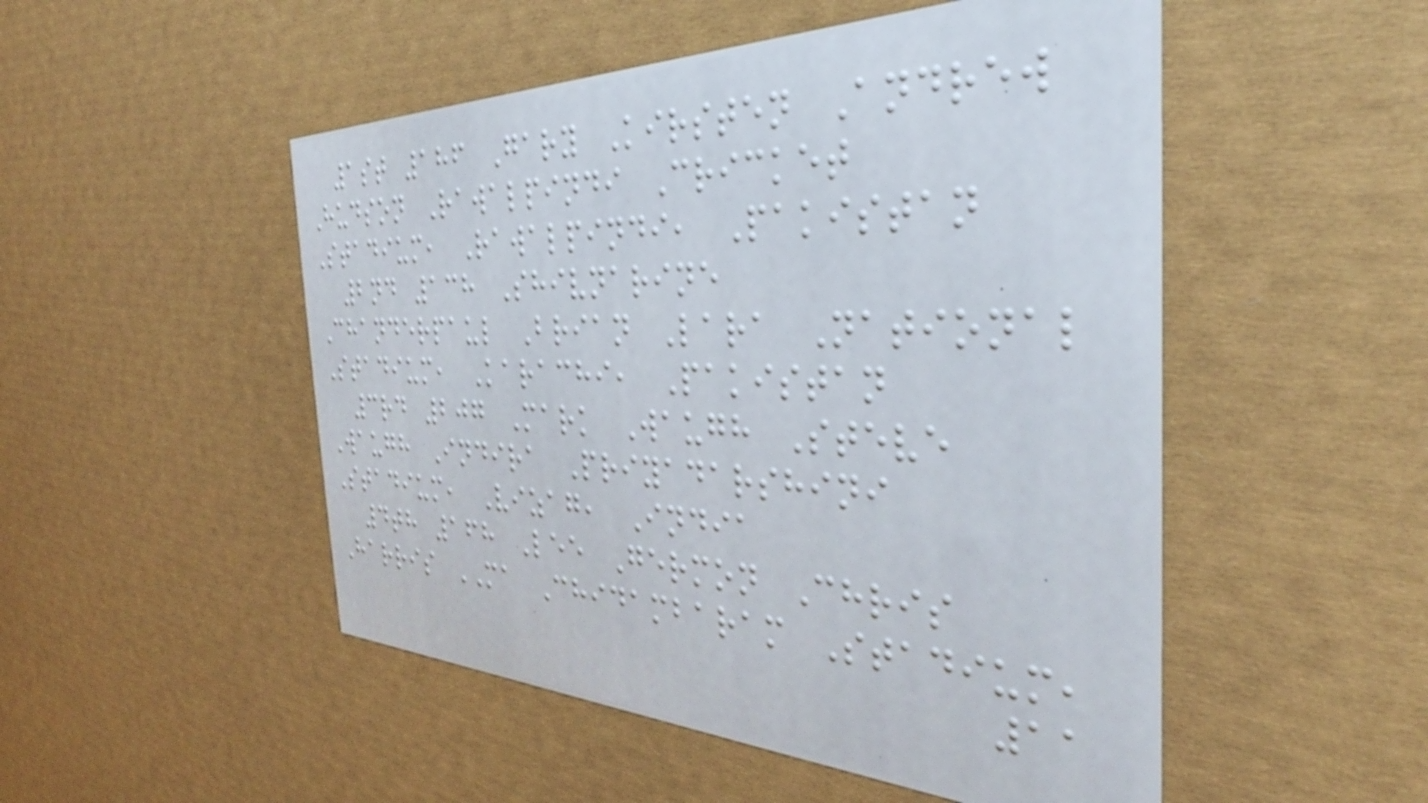1st 186 Gary Kirsten Andrew
Hudson Rawalpindi Cricket
Stadium, Rawalpindi, Pakistan
2nd 138 Shivnarine
Chanderpaul Brian Lara National
Stadium, Karachi, Pakistan
3rd 207 Mark Waugh Steve
Waugh Indira Priyadarshini
Stadium, Vizag, India
4th 168 Lee Germon Chris
Harris MA Chidambaram Stadium,
11
